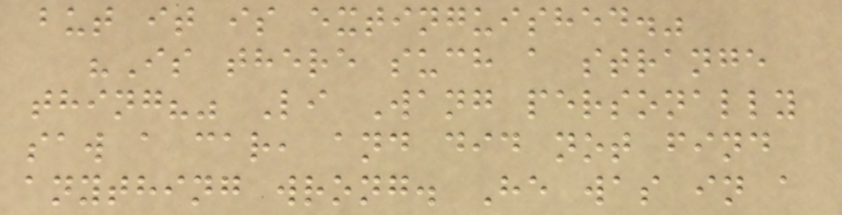but it is extinguished."
"Is there such a strange
thing?" Li Wang personally
saw a car, and did not find
anything wrong. He was in a
